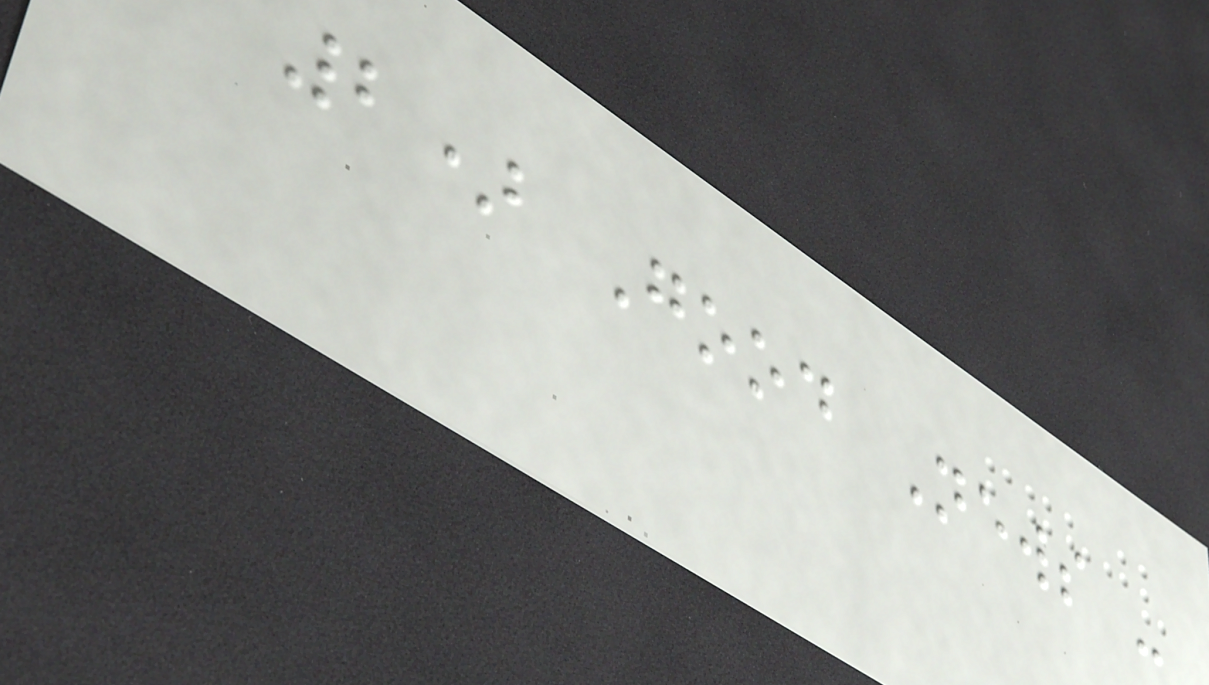2) Good News -
